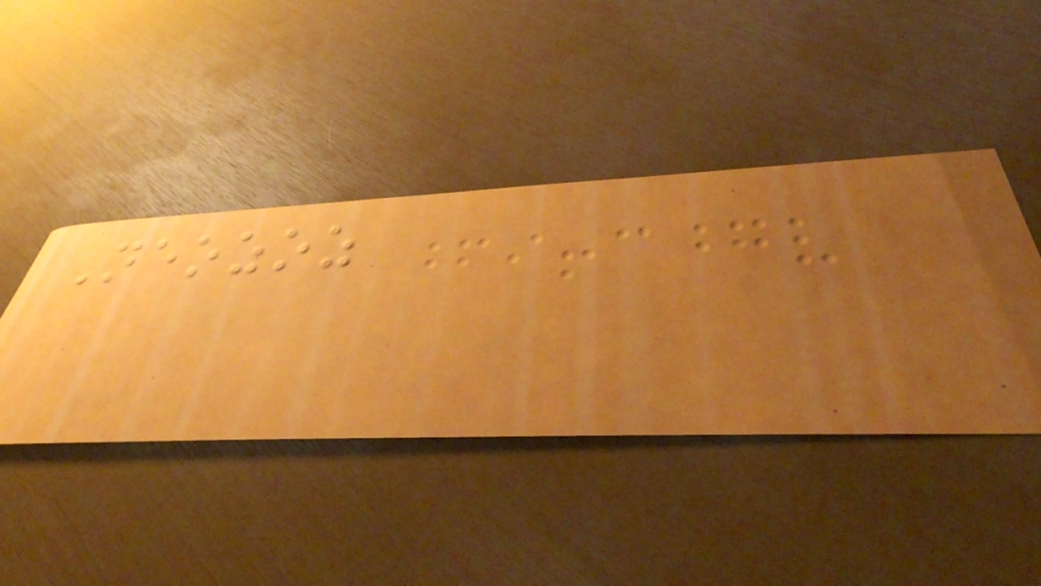Neozoz
